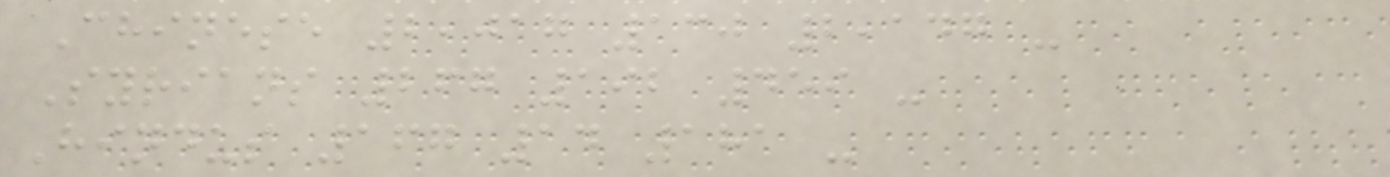Chinese 2,017 130 2,147 -
Syrians 267 192 459 -
Hindus 167 14 181 -
